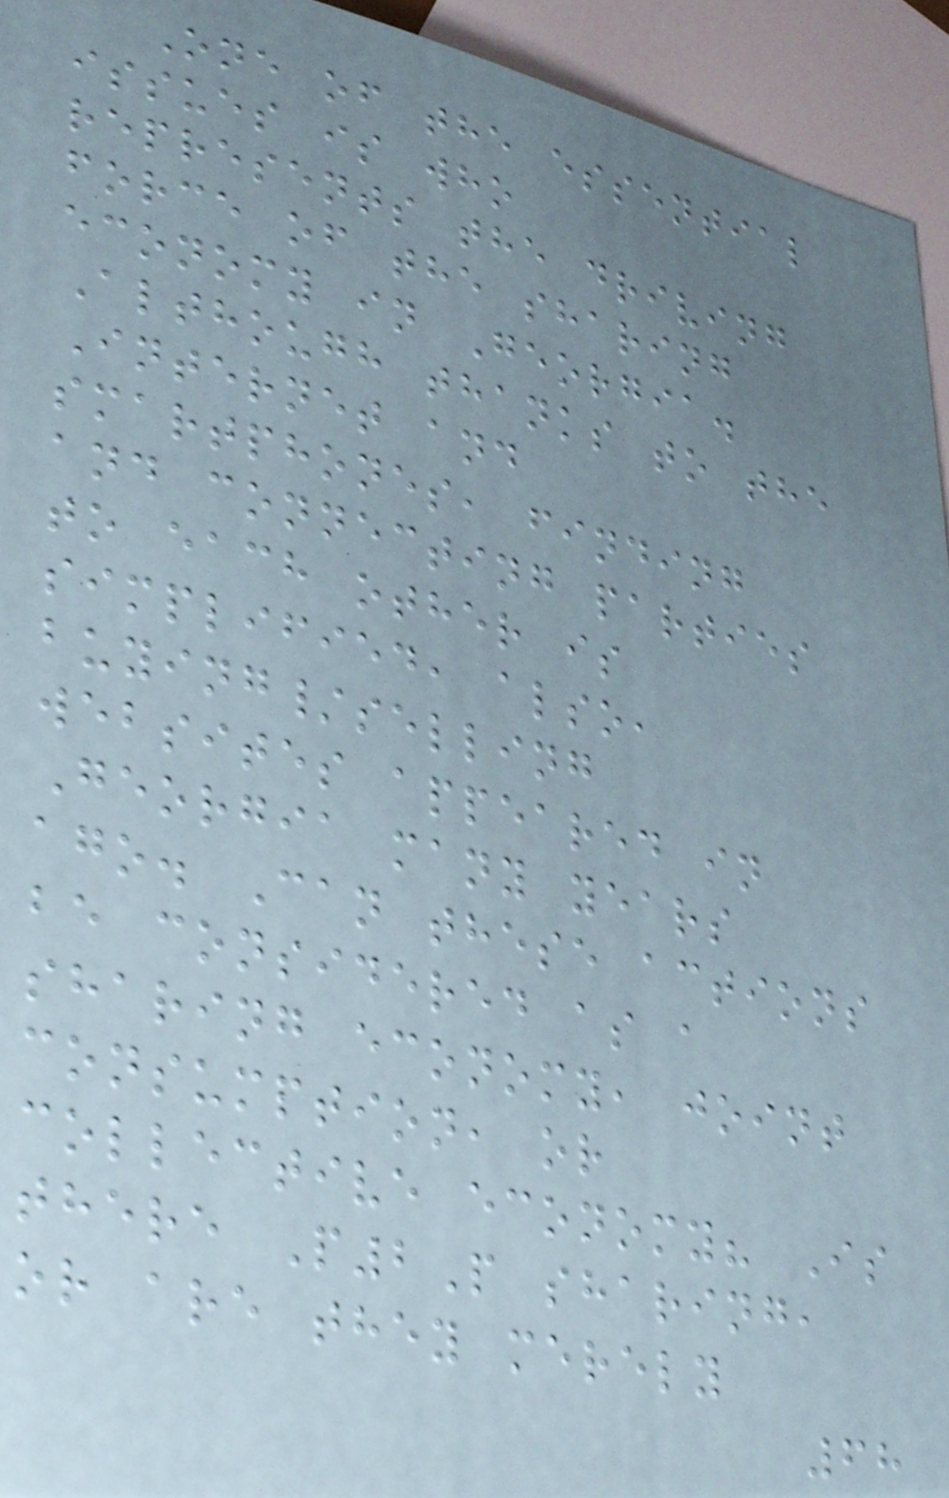One of the essential
issues is who
represents the driving
force of the sharing
economy in Georgia.
Although thanks to the
Internet and
smartphones, finding
and connecting parties
to each other is
simplified, also,
buying/selling
websites appeared in
Georgia many years
ago. Can these actions
be considered as a
sharing economy, joint
consumption, or
collective economy? Is
there P2P sharing,
or are they merely
68
